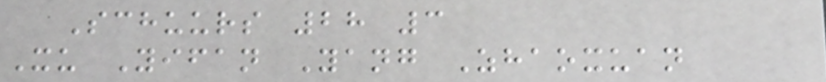Schuurs 28 3
Xu Yifan Yang Zhaoxuan
